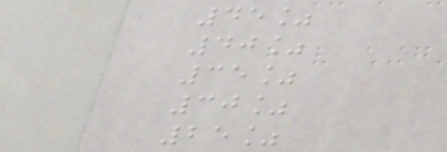45%
40%
35%
30%
25%
